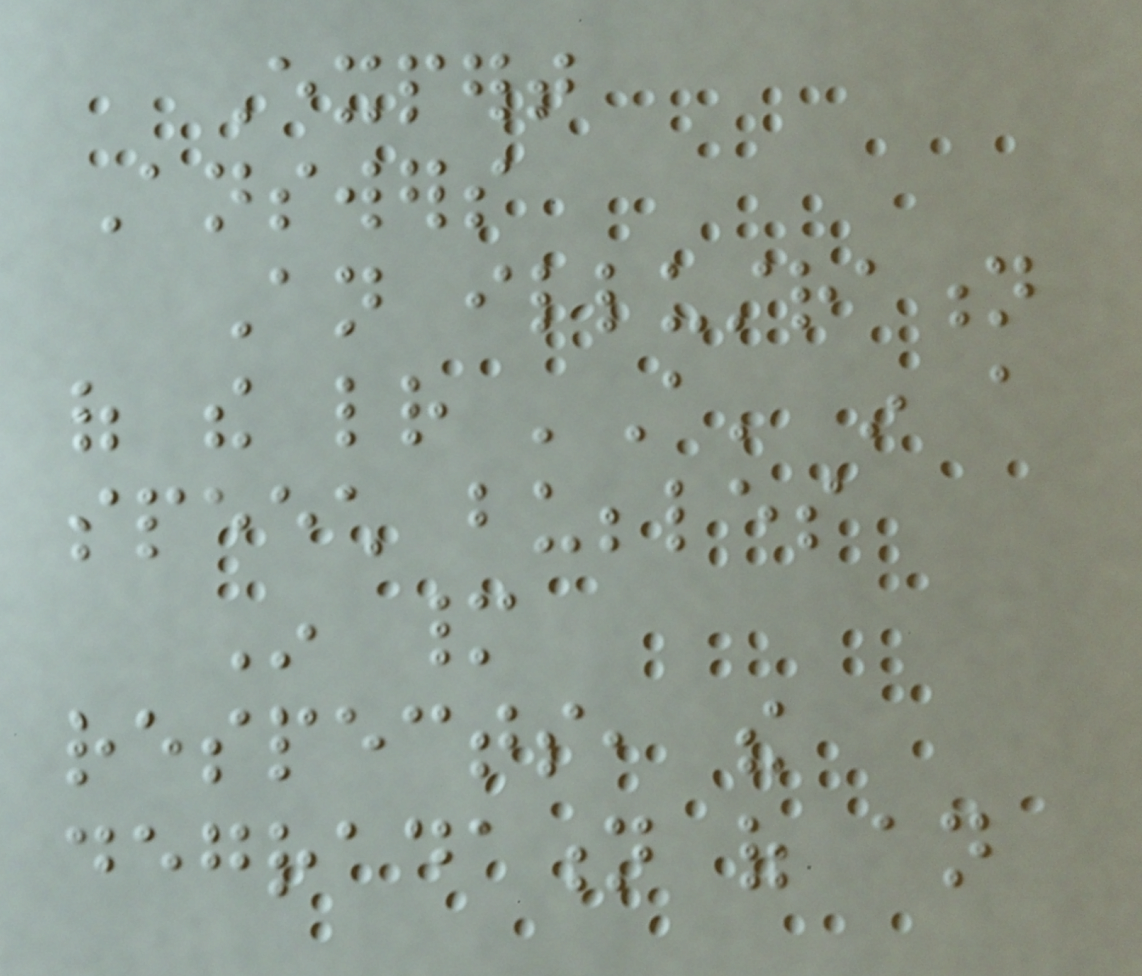Expert
Answers
An illustration
of the letter 'A' in a
speech bubbles
In many
respects, the
degradation of an
